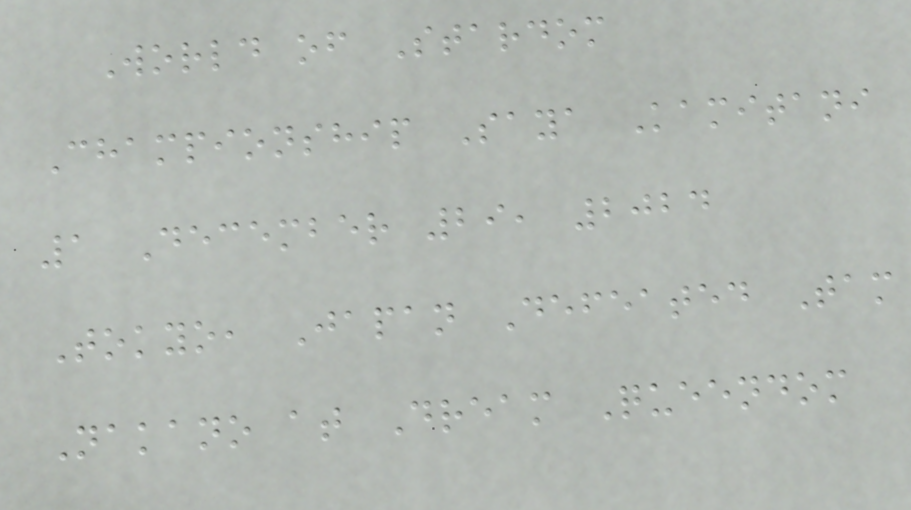World of Stardom
Championship Saya Kamitani
1 December 29, 2024
Tokyo, Japan Defeated Tam
Nakano at Dream Queendom
